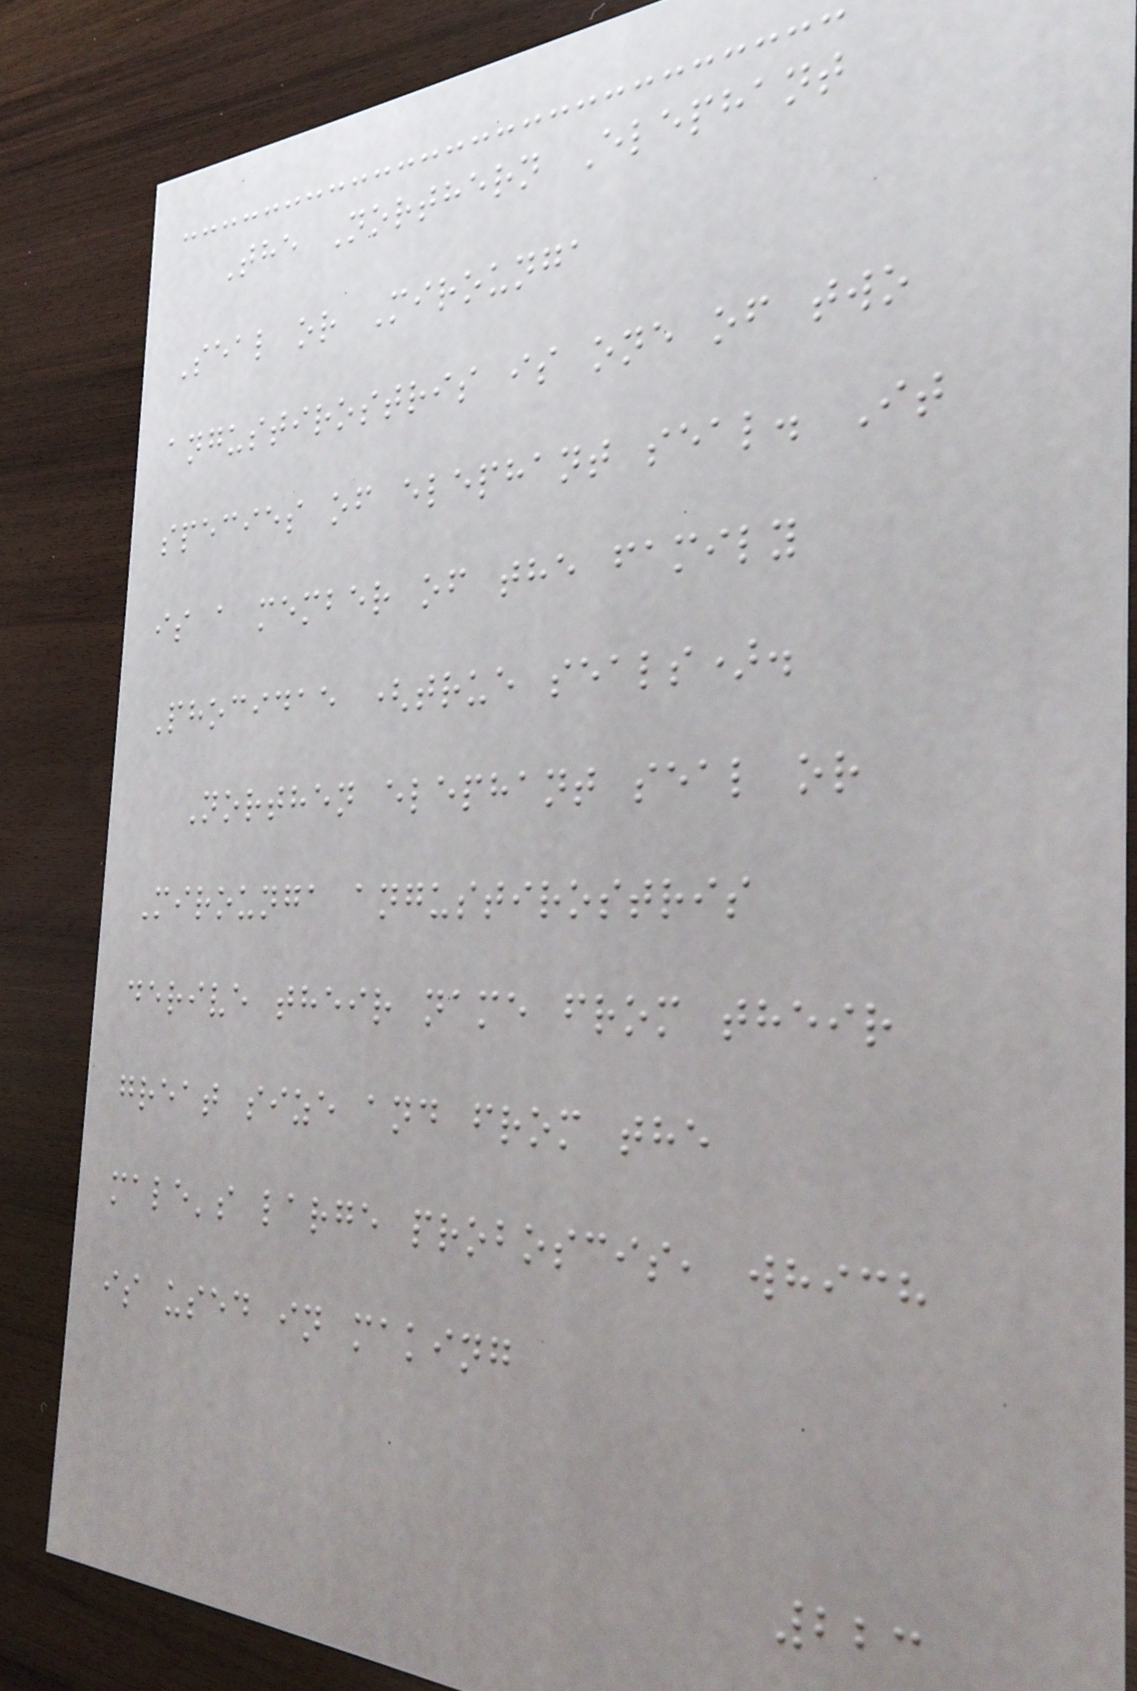The Northern Elephant
Seal or Mirounga
angustirostris is one of two
species of elephant seal. It
is a member of the family
Phocidae (true seals).
Northen elephant seal or
Mirounga angustirostris
derive their name from their
great size and from the
male's large proboscis, which
is used in making
223
